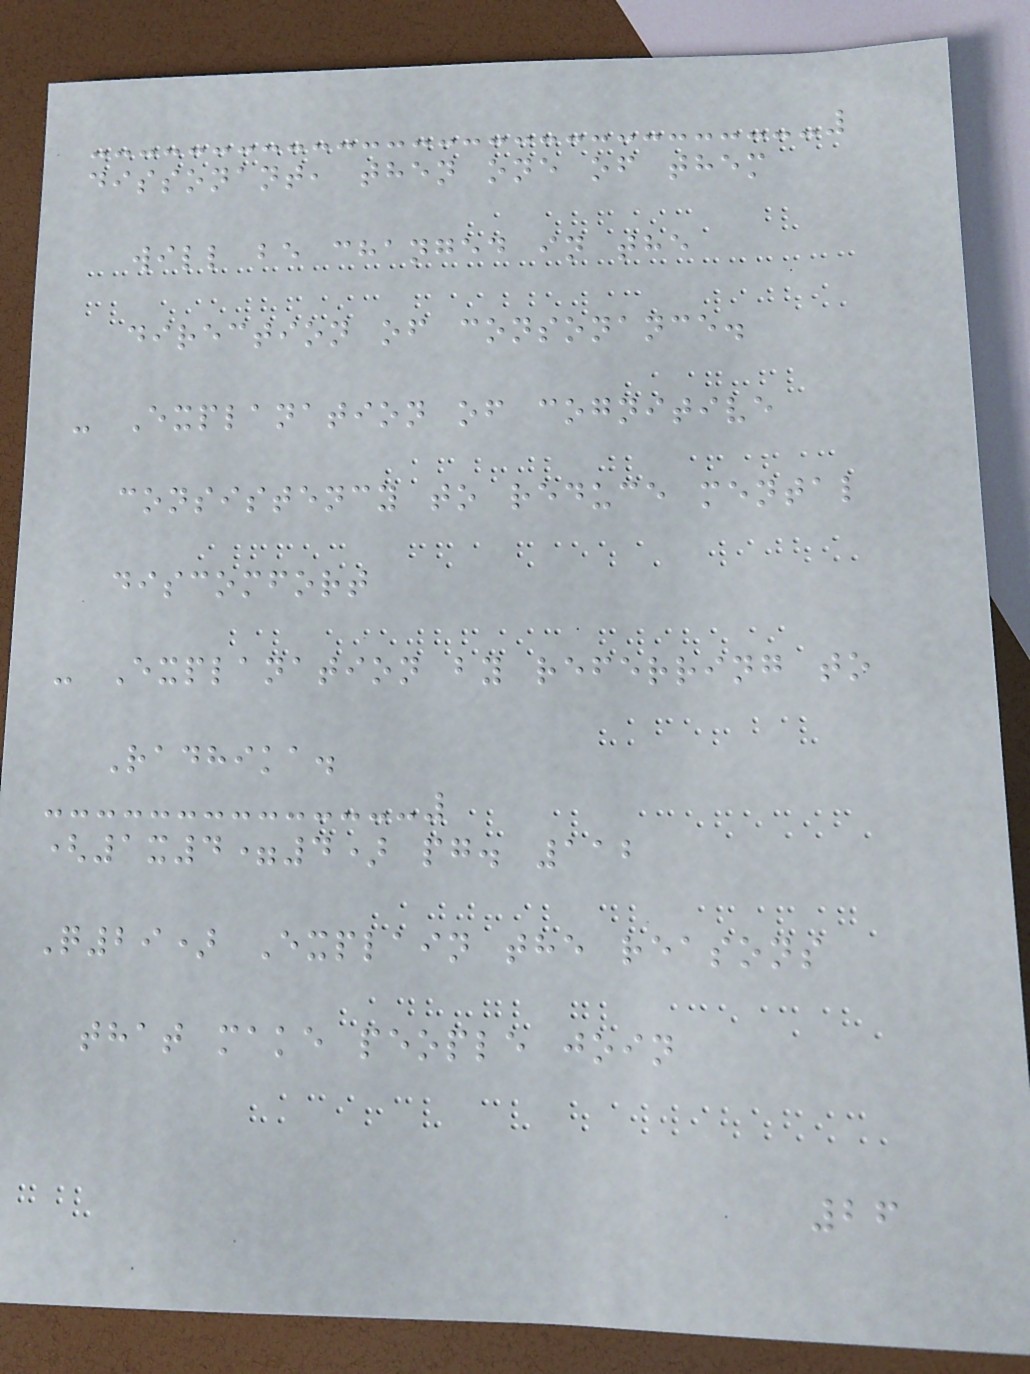dissonant, then one of them
will be changed in the
direction of consonance.
- Explanation of cognitive
consistency to reduce mental
discomfort
- Explanation by referring to
Radhika.
(1x4=4) pg. 112
Q29) Explain the reasons
that make people join
26
